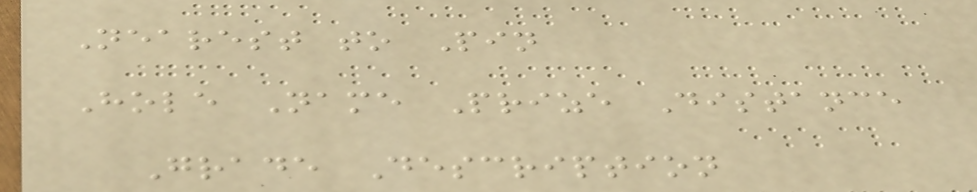Nearest to Pin
Hole Name Prize Distance
Grade Description
